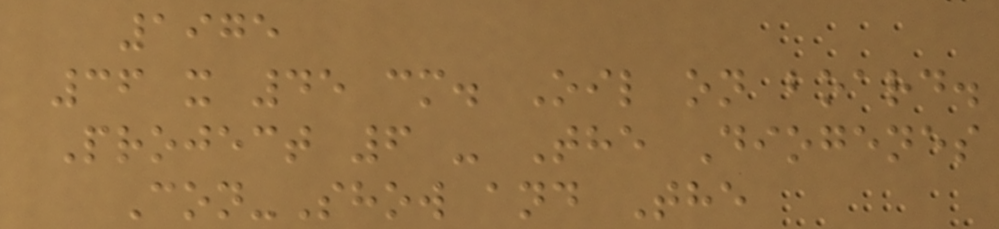1975
36 x 45 cm. Oil on board.
Project 6 - The Diogenes
Con-Show and The
